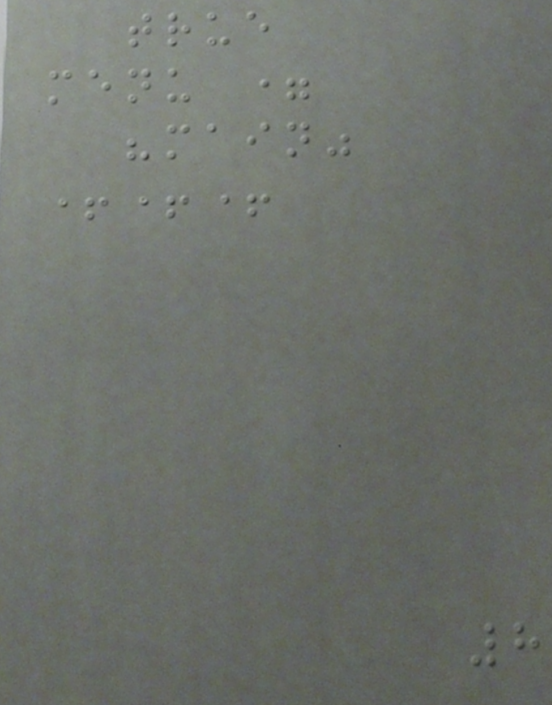true
menu =
"main"
+++
8
